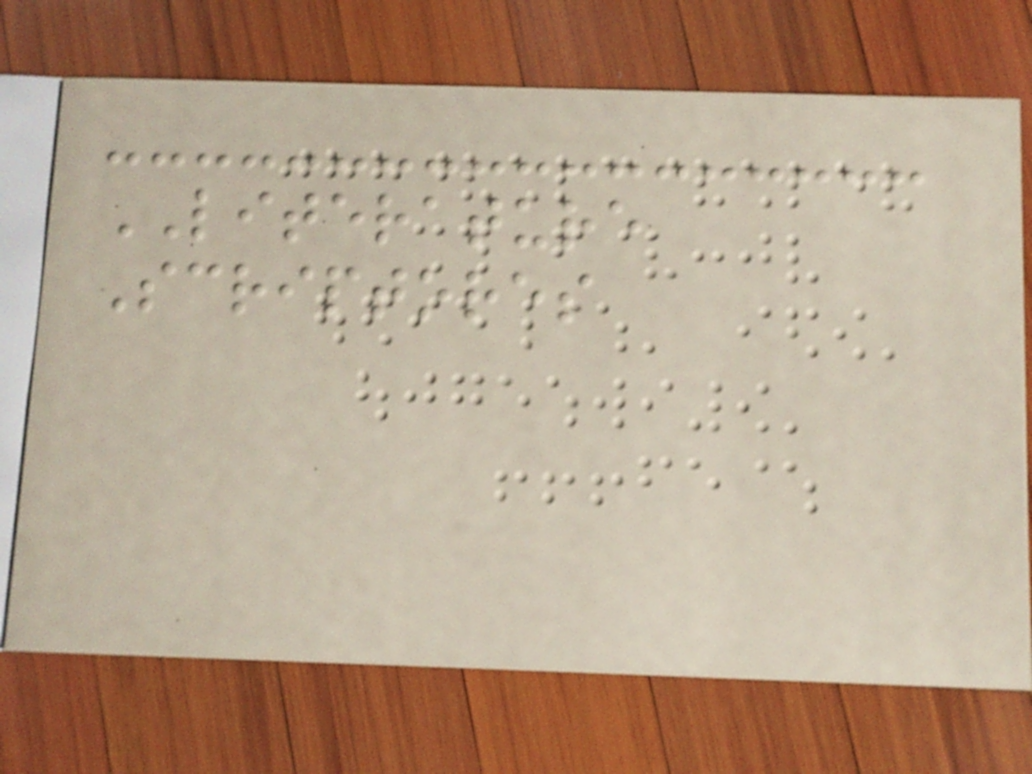LITERATURE
Scriptores
